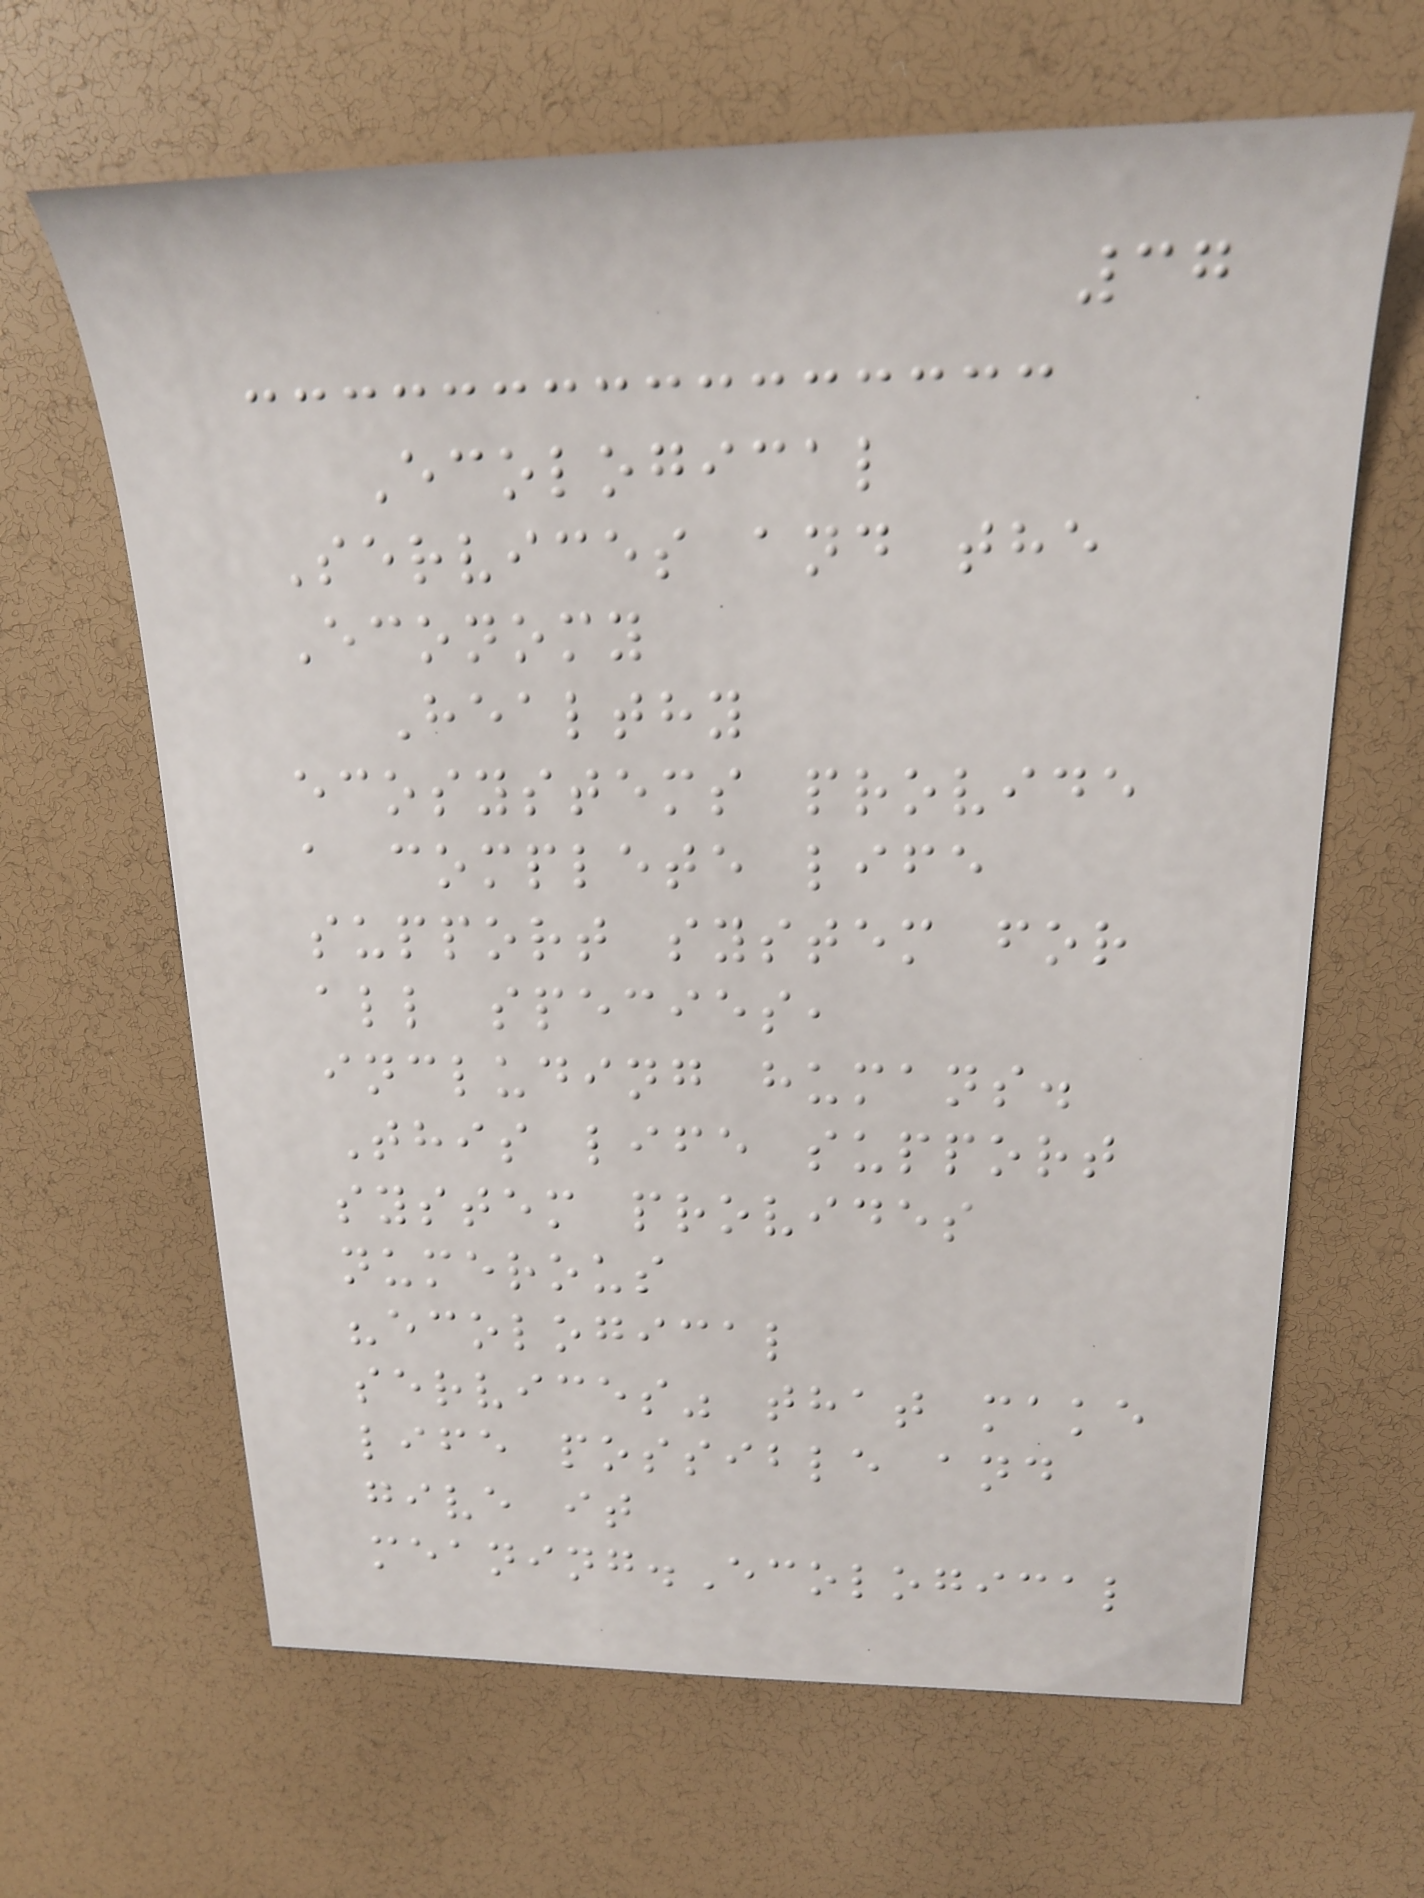37
Ecological
Services and the
Economy
Healthy
ecosystems provide
a complete life
support system for
all species,
including humans.
This life support
system provides
numerous
"ecological
services" that make
life possible and
give it
meaning.Ecological
